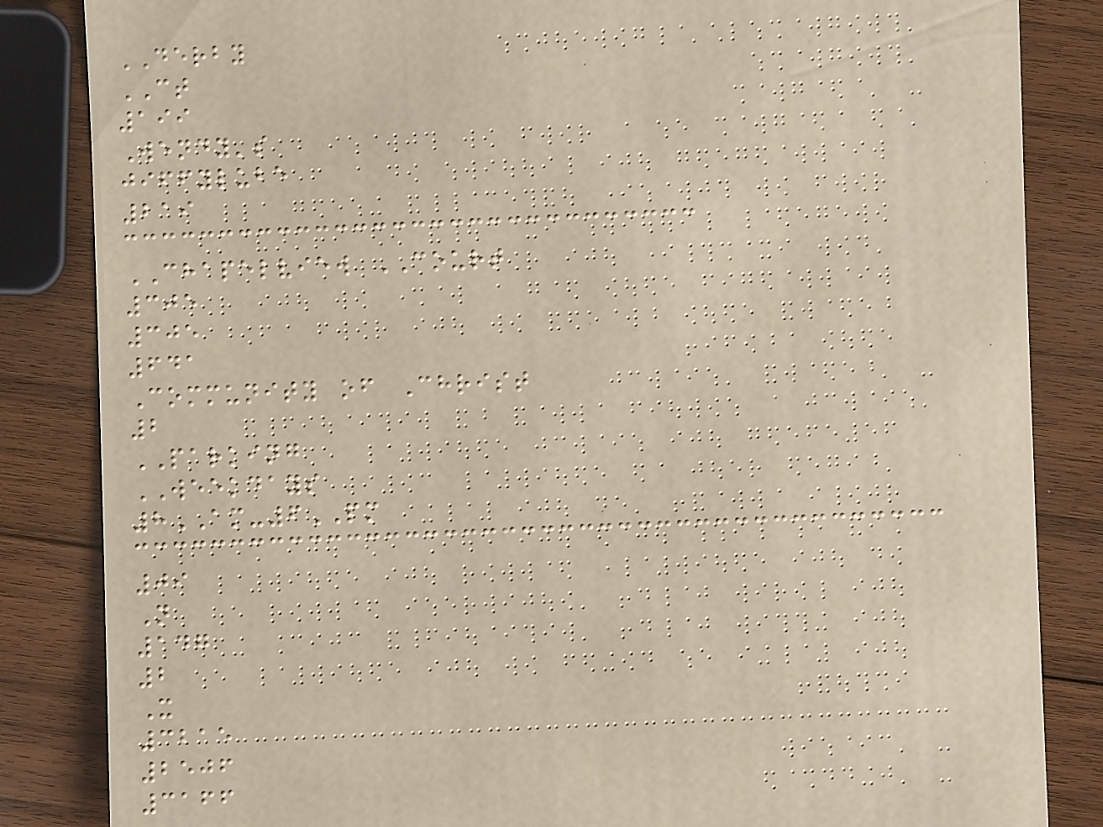DERBY
CT
199
Wendy's
jiffylube
219
CHAPELVIEW COURT
305
305
641
Community of Christ
2
PARKING
WEEKDAYS
8AM-6PM
09
N
147
2
X
3215
2506
3166
